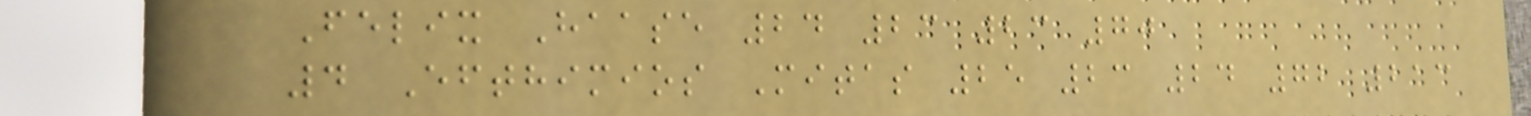Felix Haase 24 23 23 70
4 Efthimios Mitas 25 23 24 72 213
